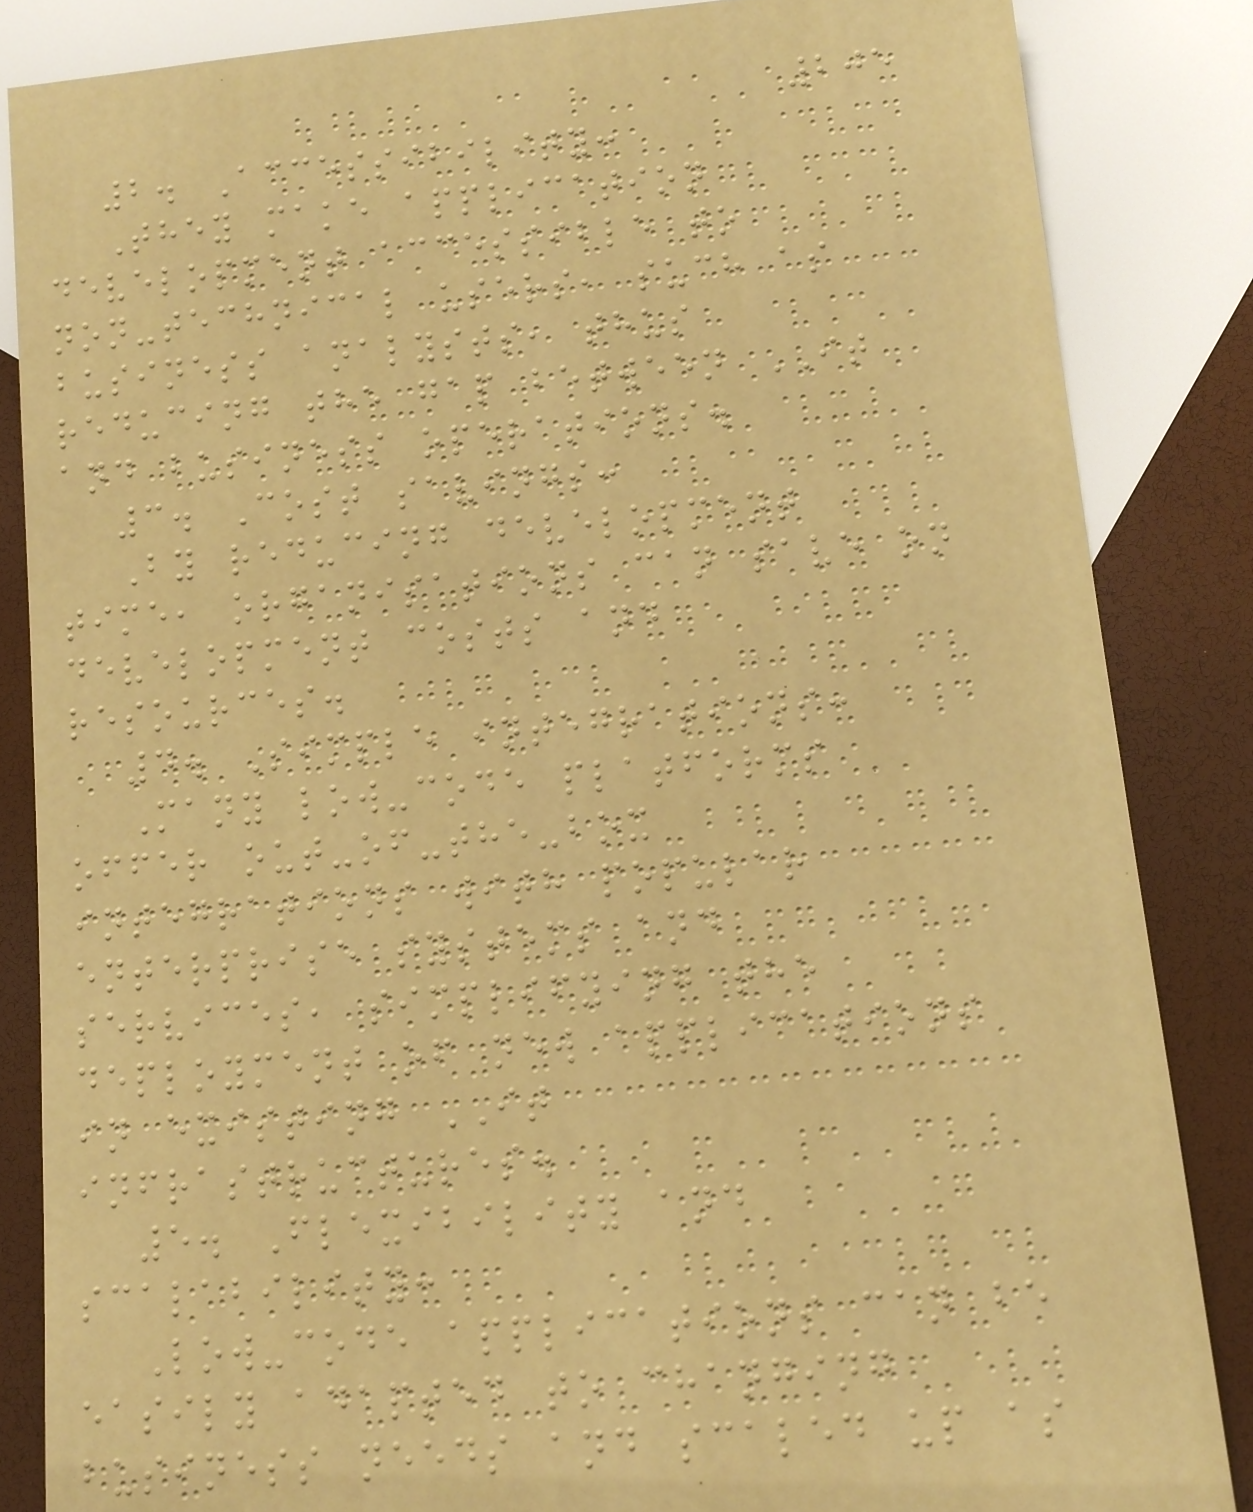205
2. Accessibility:
They make application
development accessible to
non-technical users, such as
business analysts, thus
reducing the gap between IT
and business operations.
3. Cost savings:
By reducing development
time, organisations can save on
development costs and
resources.
4. Simple integrations:
Many low-code platforms
offer out-of-the-box
integrations with popular
enterprise systems and
services, simplifying the
deployment of new applications
in existing IT
infrastructures.
5. Flexibility and
scalability:
Low-code applications can be
easily adapted to changing
business needs and scaled up as
